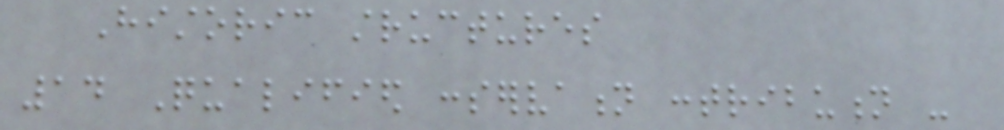Historic structures
14 Qualified conservation contribution -
